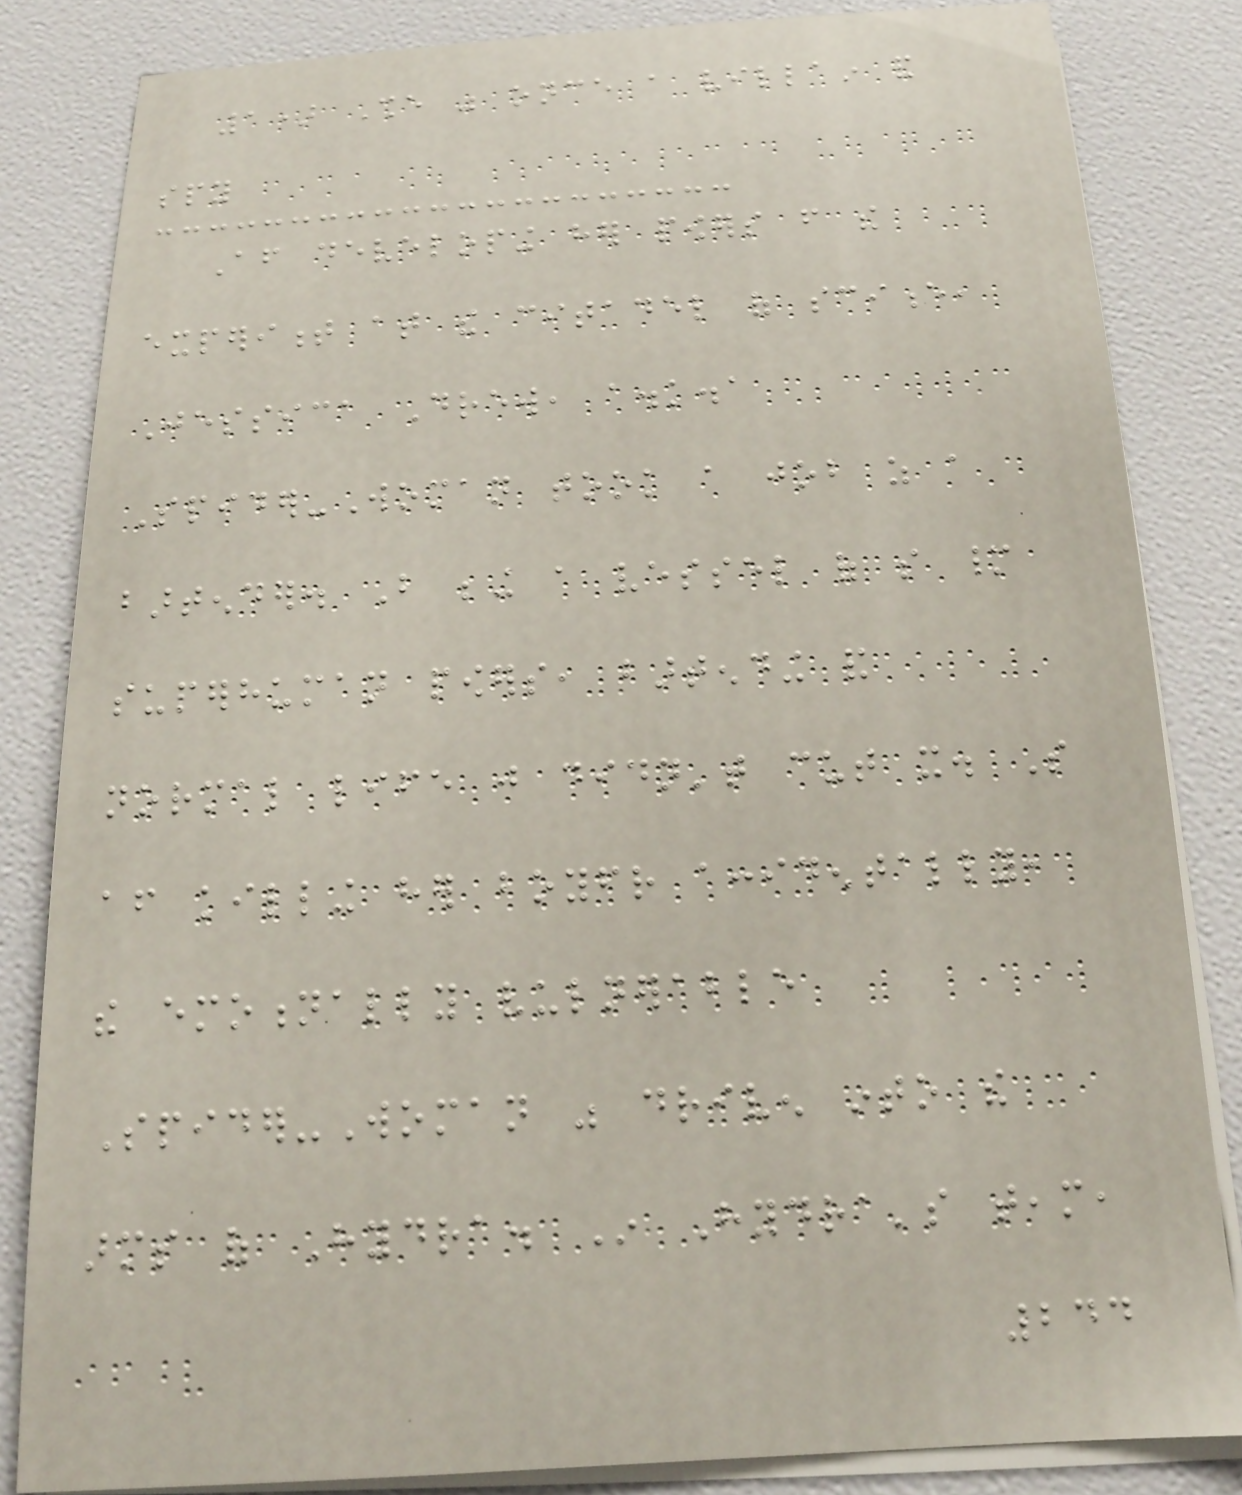1) She was once a villain and
spy
After developing her powers from the
experiment at the citadel of science,
Jessica Drew, a.k.a
Spider-Woman took a job as a
bartender. But being a vessel of so many
superhuman powers, bartending and
normal life just didn't cut it. So
after killing her boyfriend accidentally,
the emotionally vulnerable
Spider-Woman was driven into the
arms of Hydra. In Hydra's team,
244
